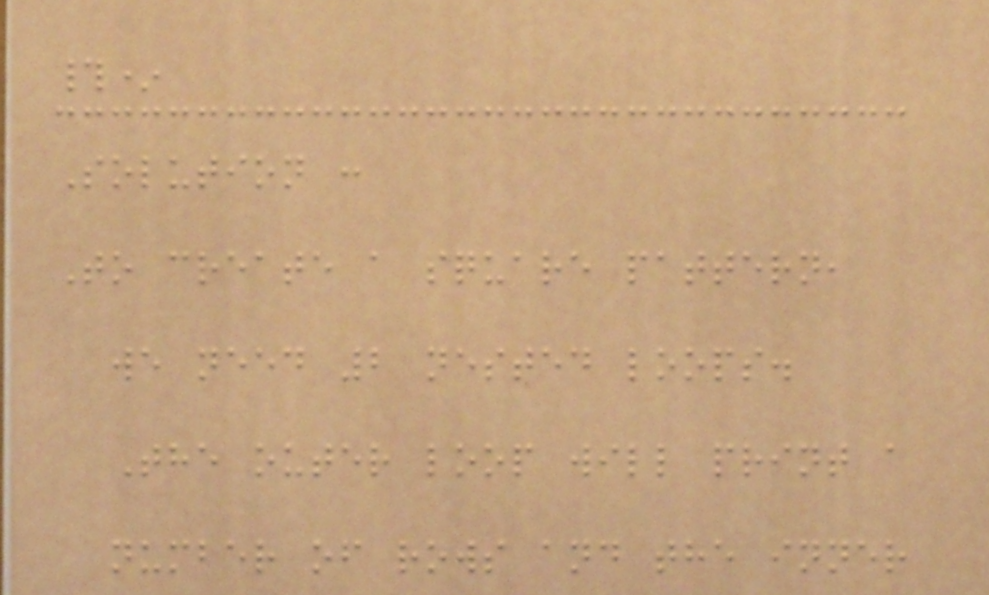#*
Solution :
To create a square pattern,
we need 2 nested loops.
The outer loop will print a
number of rows and the inner
